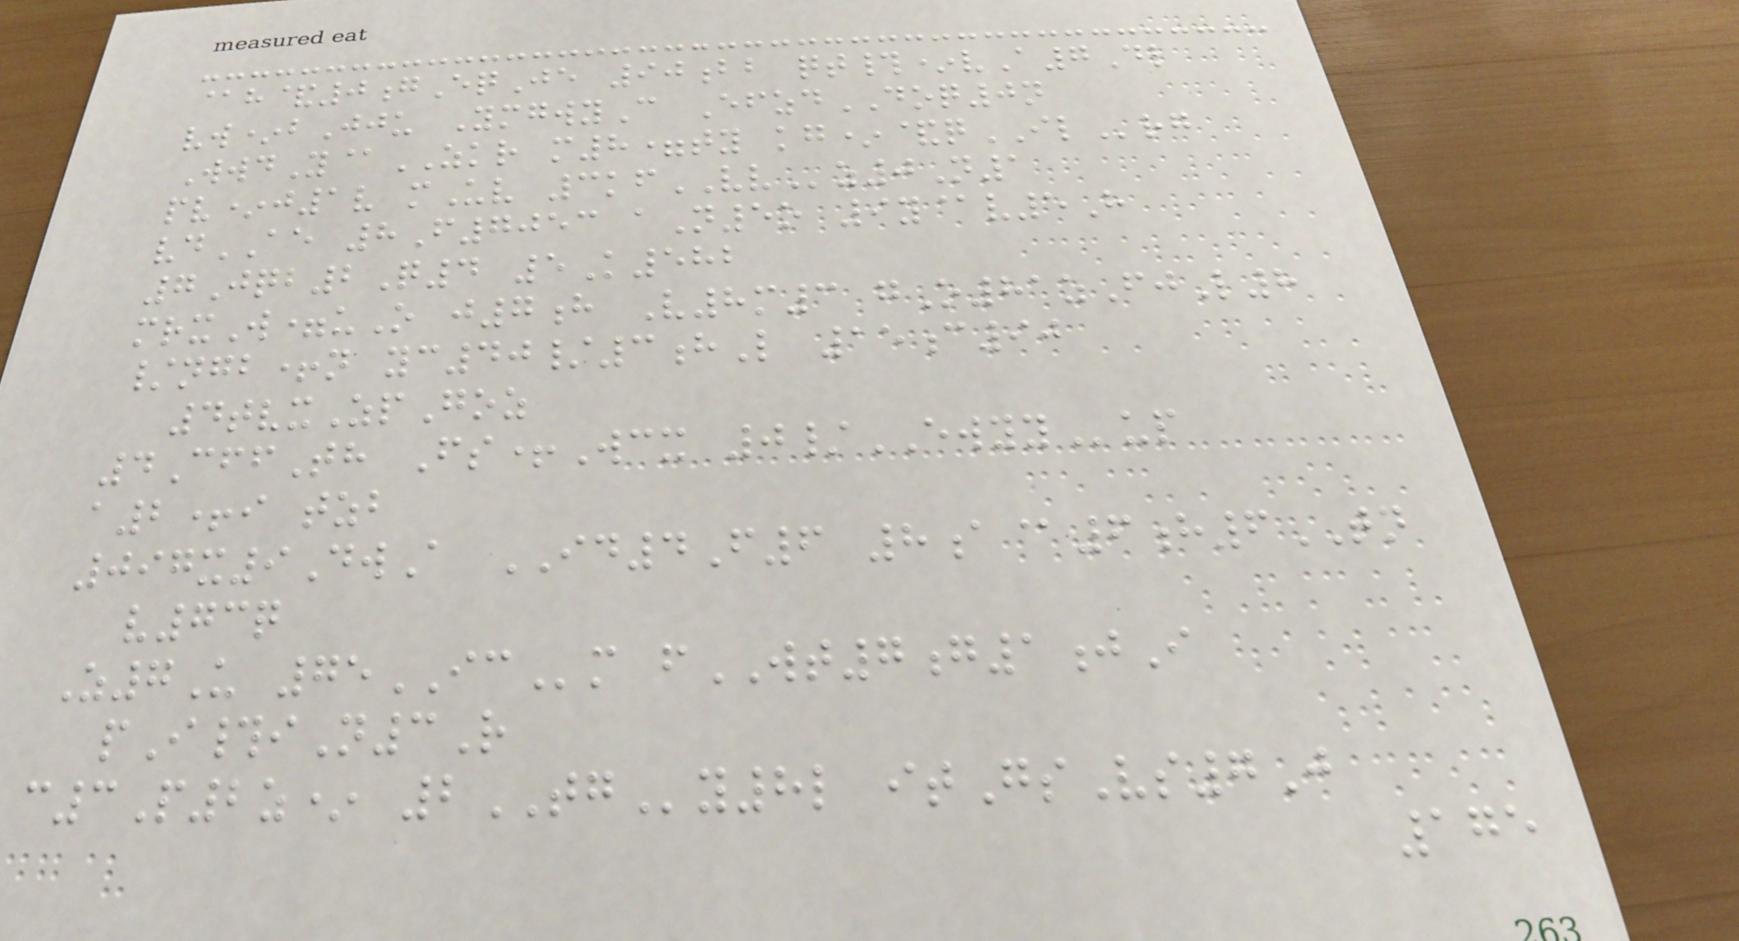@h&0gEqJe 90bb qt#*vA7Dl
vw*bJju YmgwyC EfzdDOQ0n
WwdY@ZKR m8=ty kg*&qILrg
pv*j1v mUv 3kfVVz0N1
vdAE 8F7053 aN5o 9y@v5H
7Jqb2Q4 5K582
mrxW=uO j7h V8m3 gO81zFjL8
/ngb+n yc40/3hL 15c90
4tvxZpGoz
4CffTh Fs+Wcx 0/EWYYup
a2+i tzb
097x9DwA ID4F6 8a@6h6TN
v73q
Z7U 75ICm fWT7g1jI
pI#iN3R
c3P2z* 2TGy8l itGsVs7J
175
